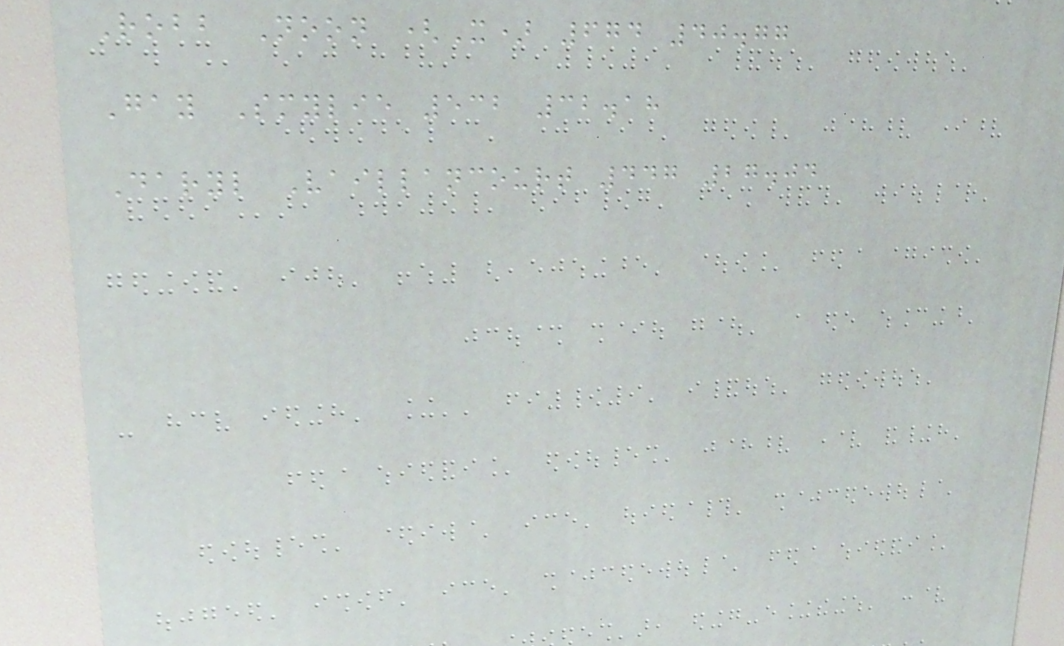Robb Noon (X) 674 40.77
Gay Smylie 532 32.18
Daryl Vaillancourt 447 27.04
